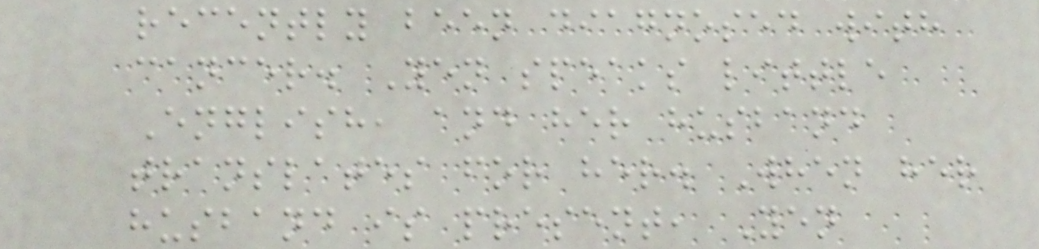recently been diagnosed with
cancer. Yen speaks little
English, and her husband
translates for her. When her
husband is present, Yen
